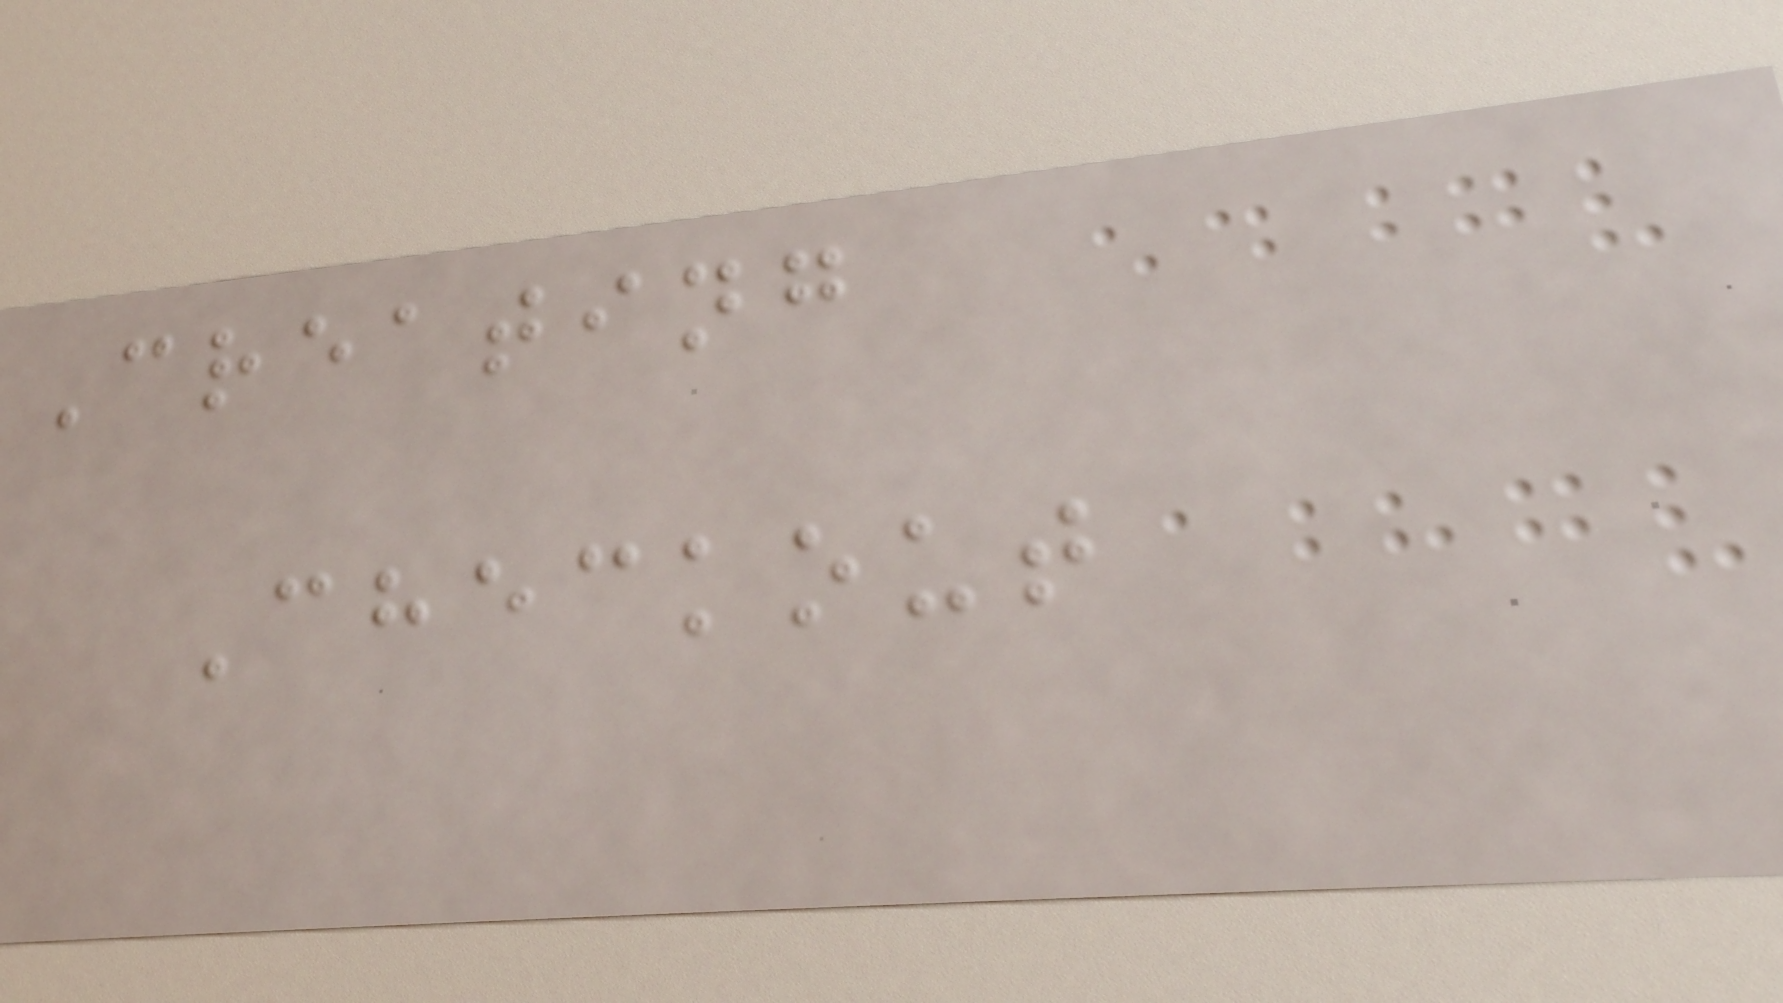Creating
Checkout
